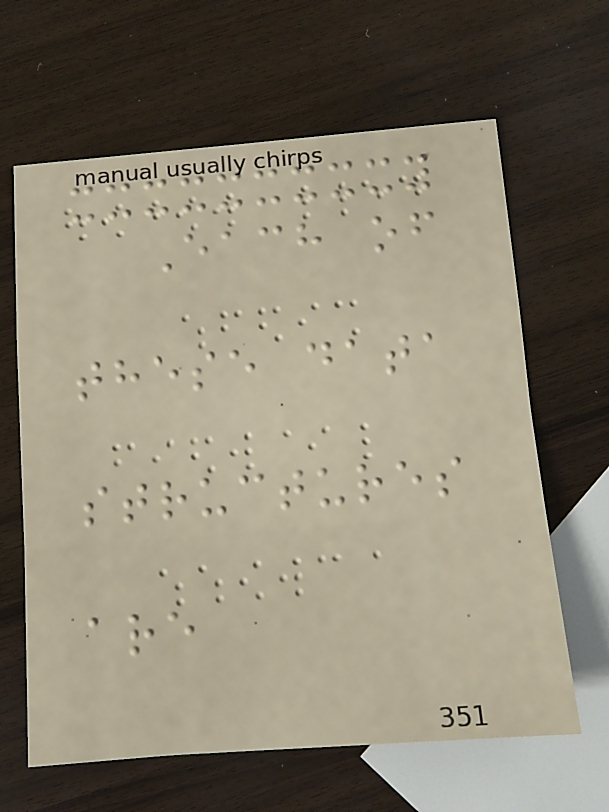Each of
these data
structures
are
